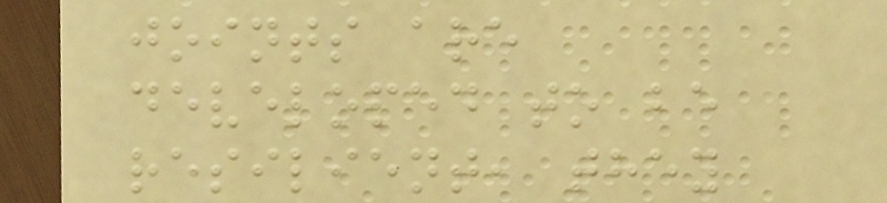joints are
developed to be
resilient, they
